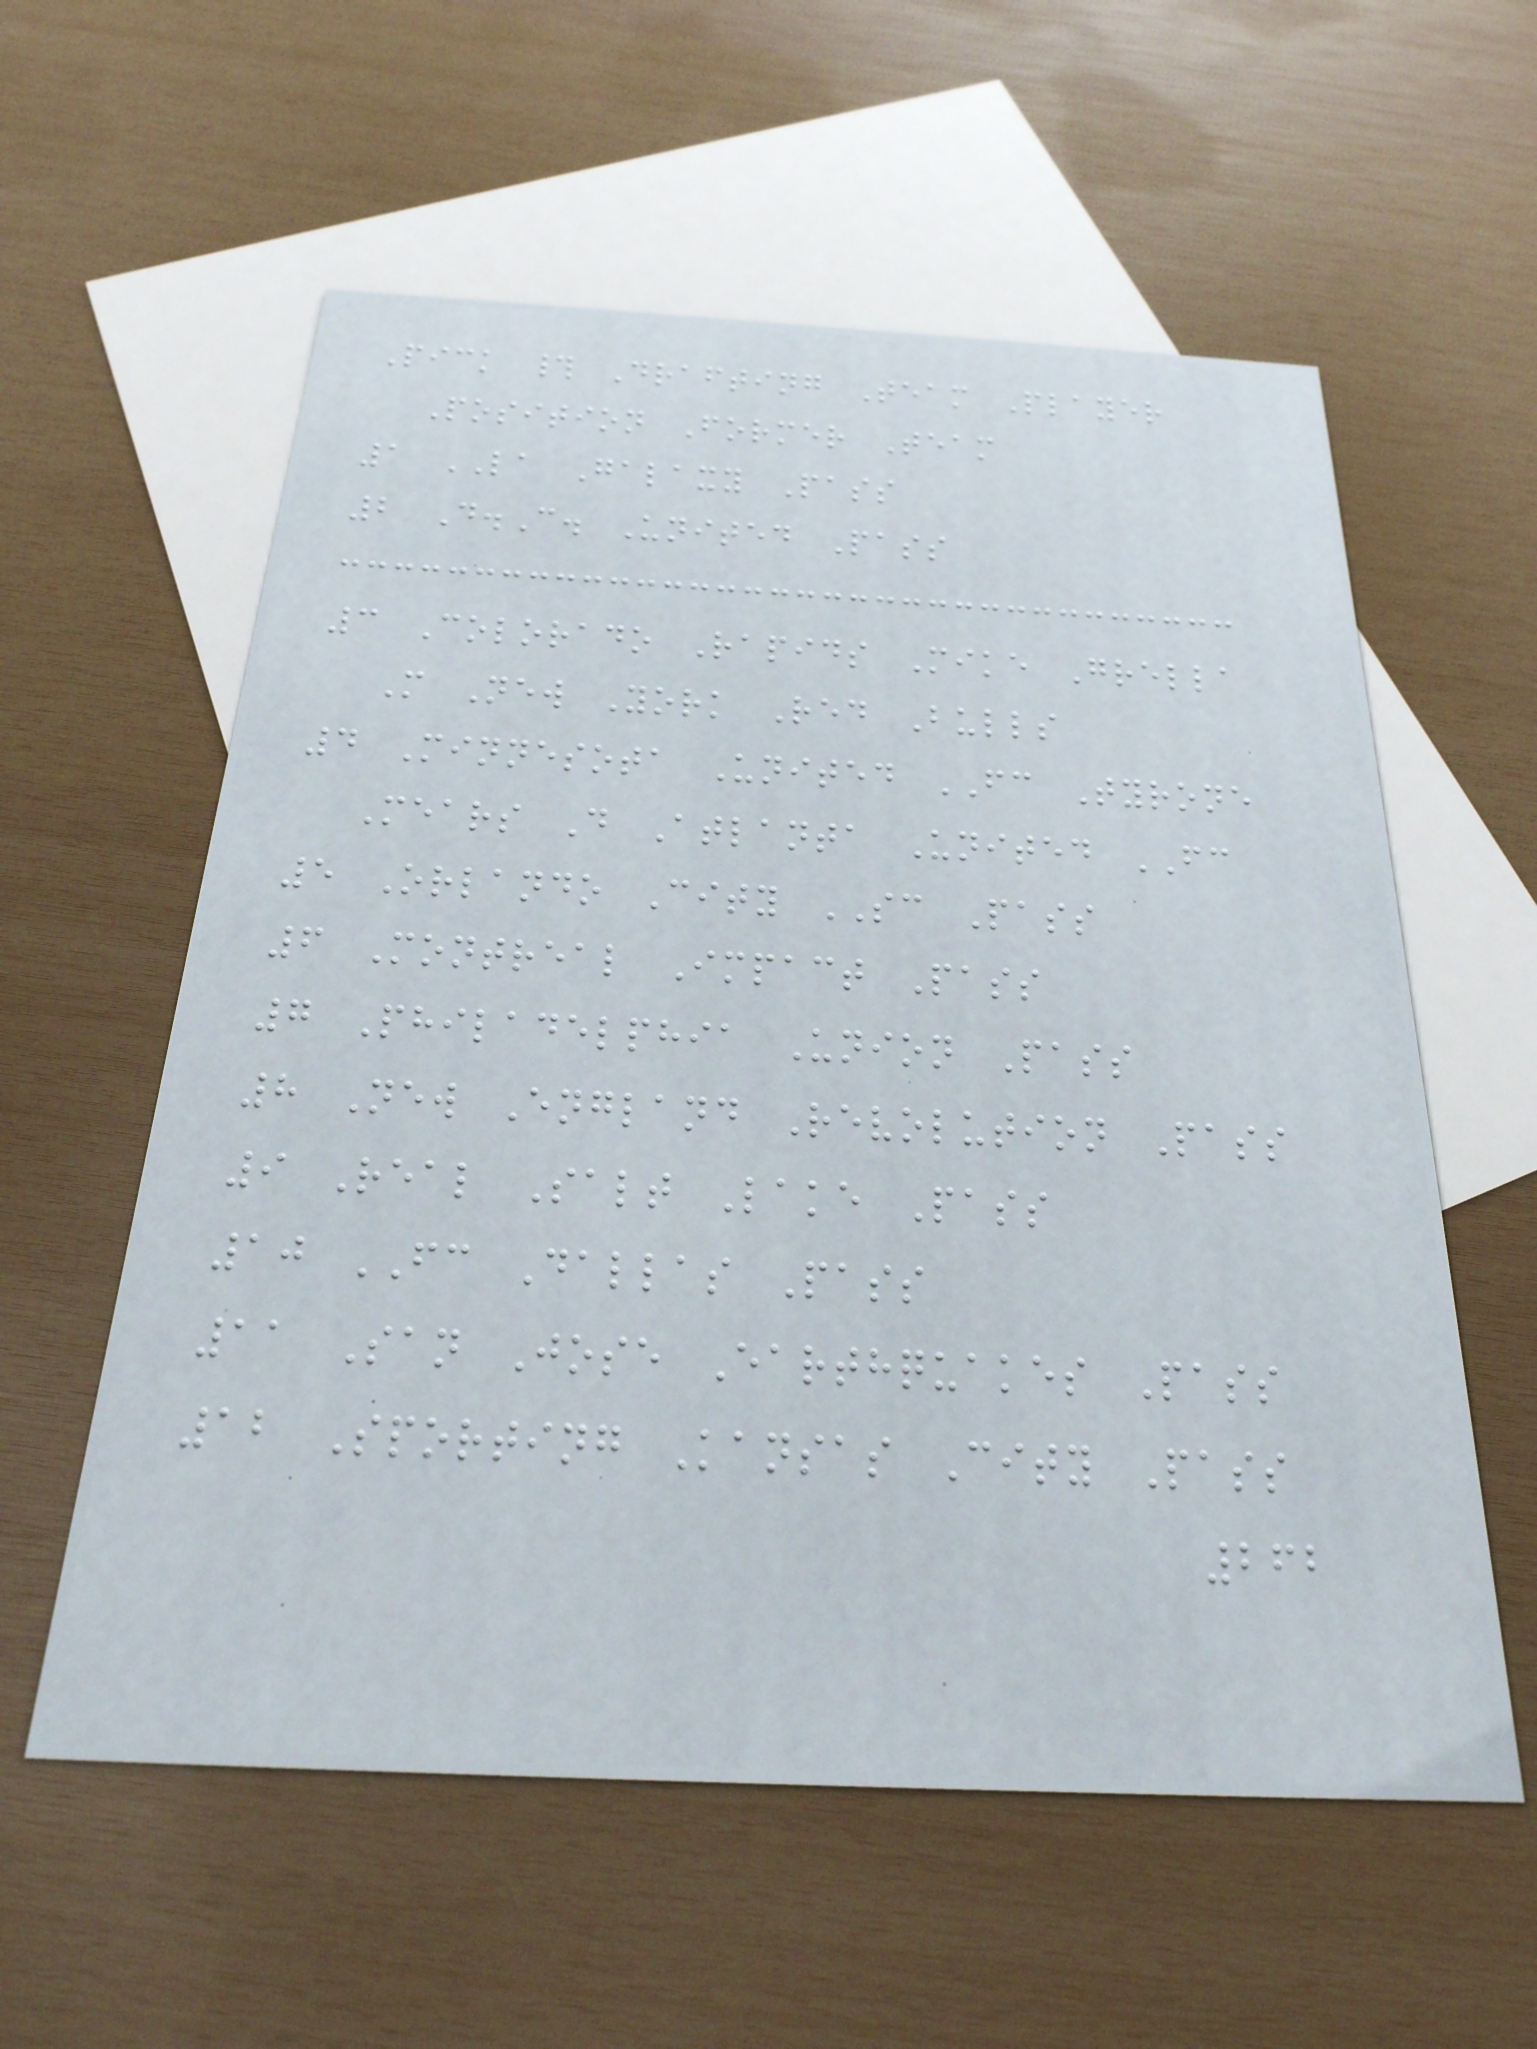Pick # Drafting Team Player
Position Former Team
1 LA Galaxy Pass
2 D.C. United Pass
3 Colorado Rapids Mike Grella
M New York Red Bulls
4 Minnesota United FC Tyrone
Mears D Atlanta United FC
5 Orlando City SC Pass
6 Montreal Impact Pass
7 Philadelphia Union Pass
8 New England Revolution Pass
9 Real Salt Lake Pass
10 FC Dallas Pass
11 San Jose Earthquakes Pass
12 Sporting Kansas City Pass
262
